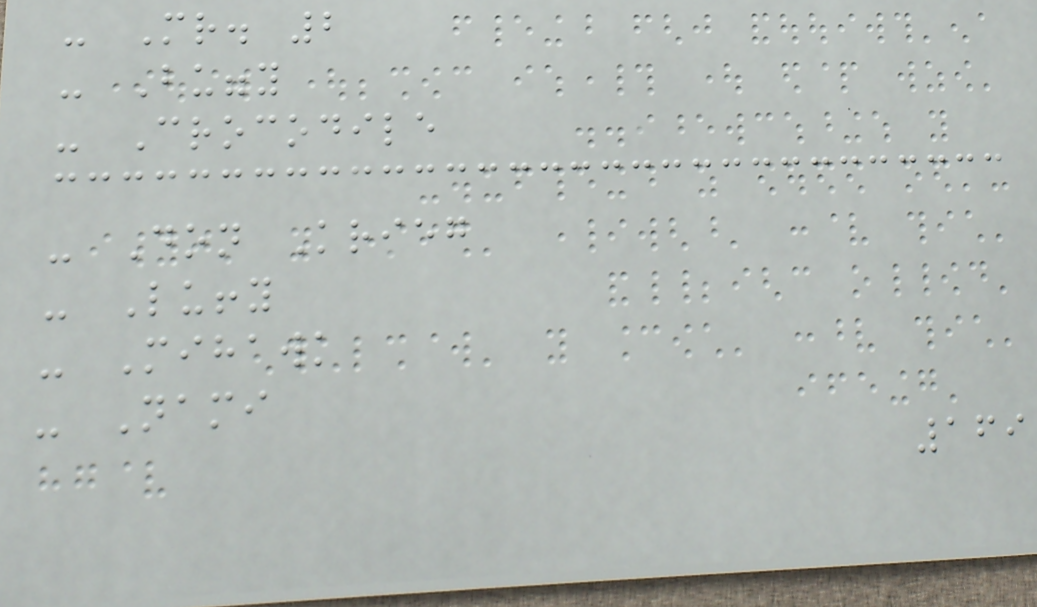- Mr. 2
- Buggy
- Crocodile
- Don Krieg
- Luffy
- Mihawk
- Nami
169
